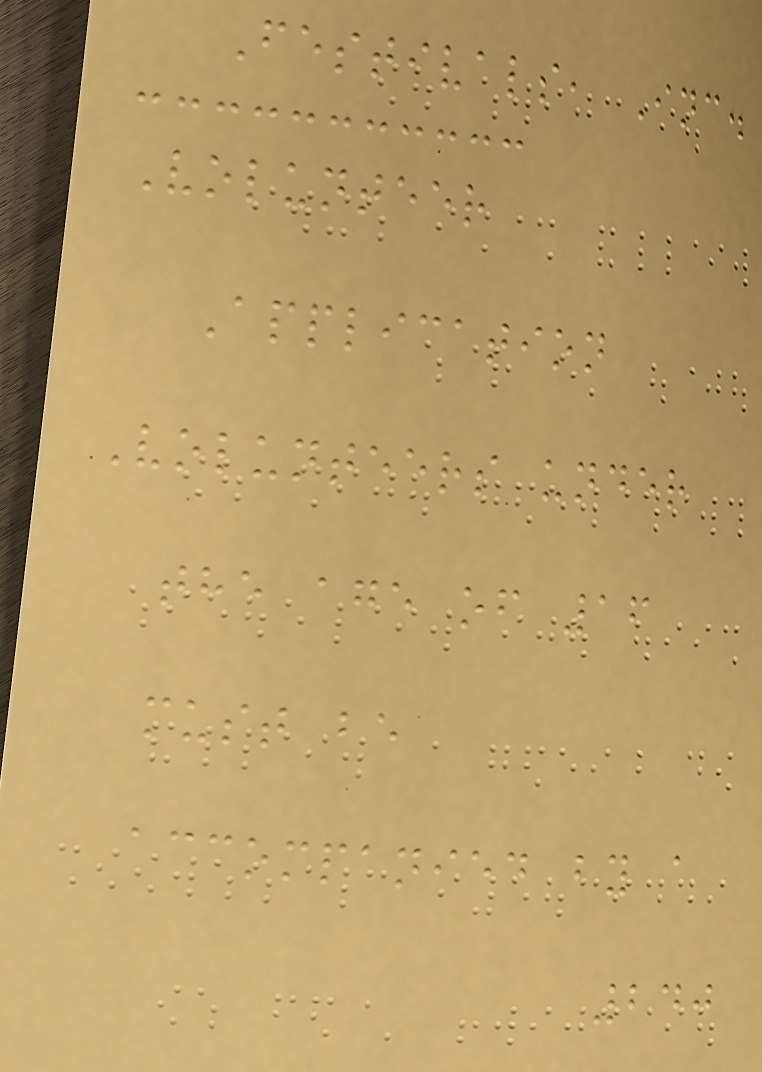Festivals, Inc.
Volunteer
Application
Volunteers under
the age of 16
must be
accompanied by a
240
